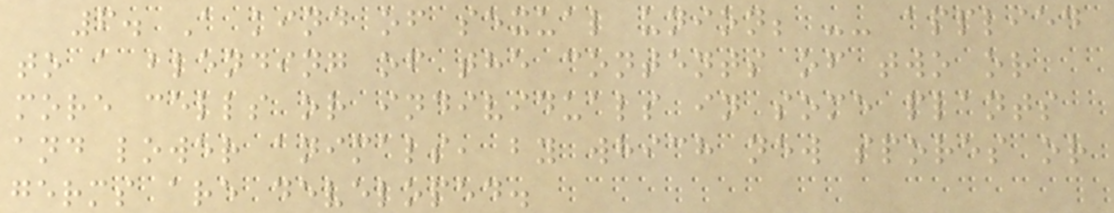6. A kind of sexual union; -- applied
to a blending of the contents of two or
more cells or individuals in some plants
and lower animals, by which new spores or
germs are developed.
